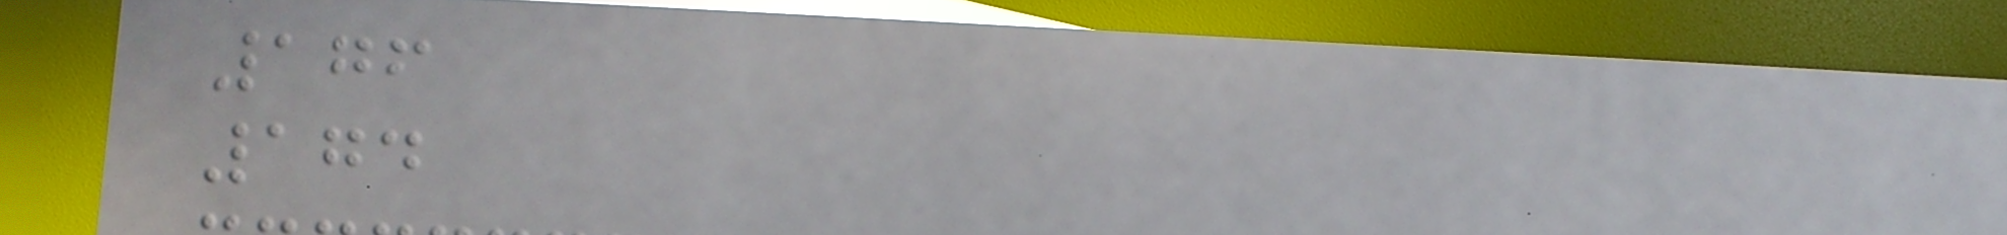176
174
